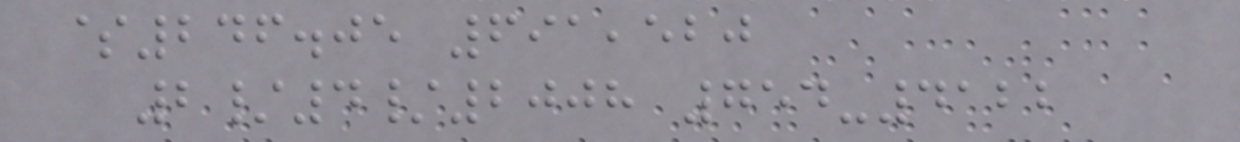$246.05 691,520
2/4/2008 754-4122
